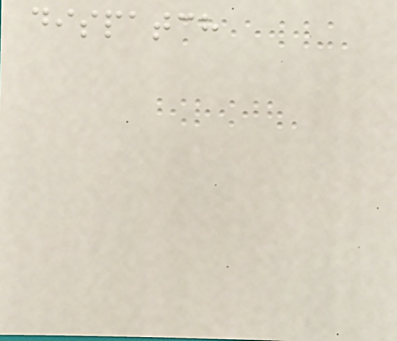dispatch
